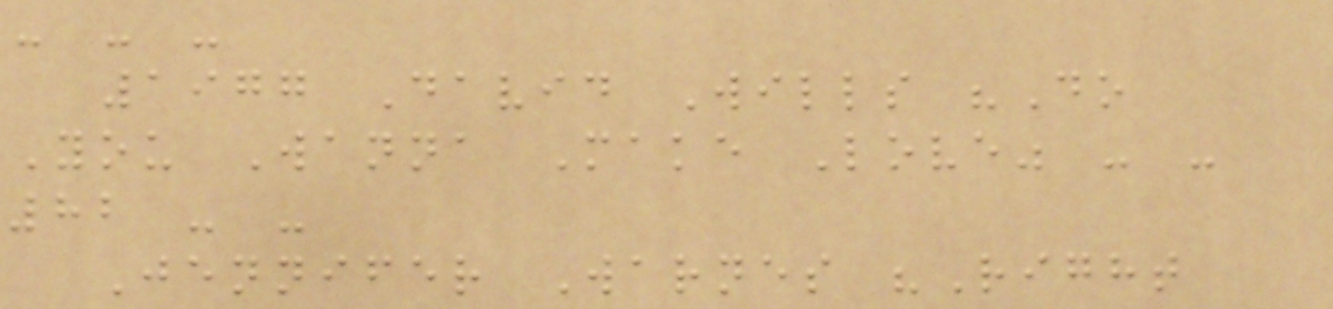- - -
1977 David Wills "Do
You Wanna Make Love" - -
82 - -
Jennifer Warnes "Right
